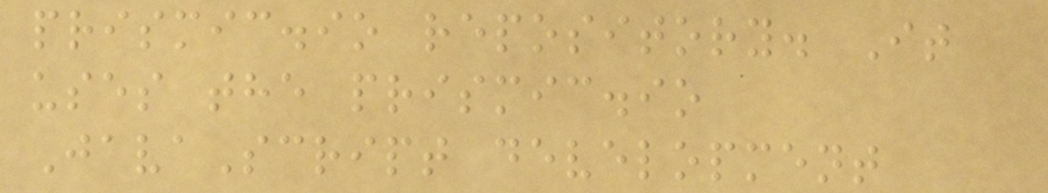prismic.io repository. It
uses the prismic.io
JavaScript development
